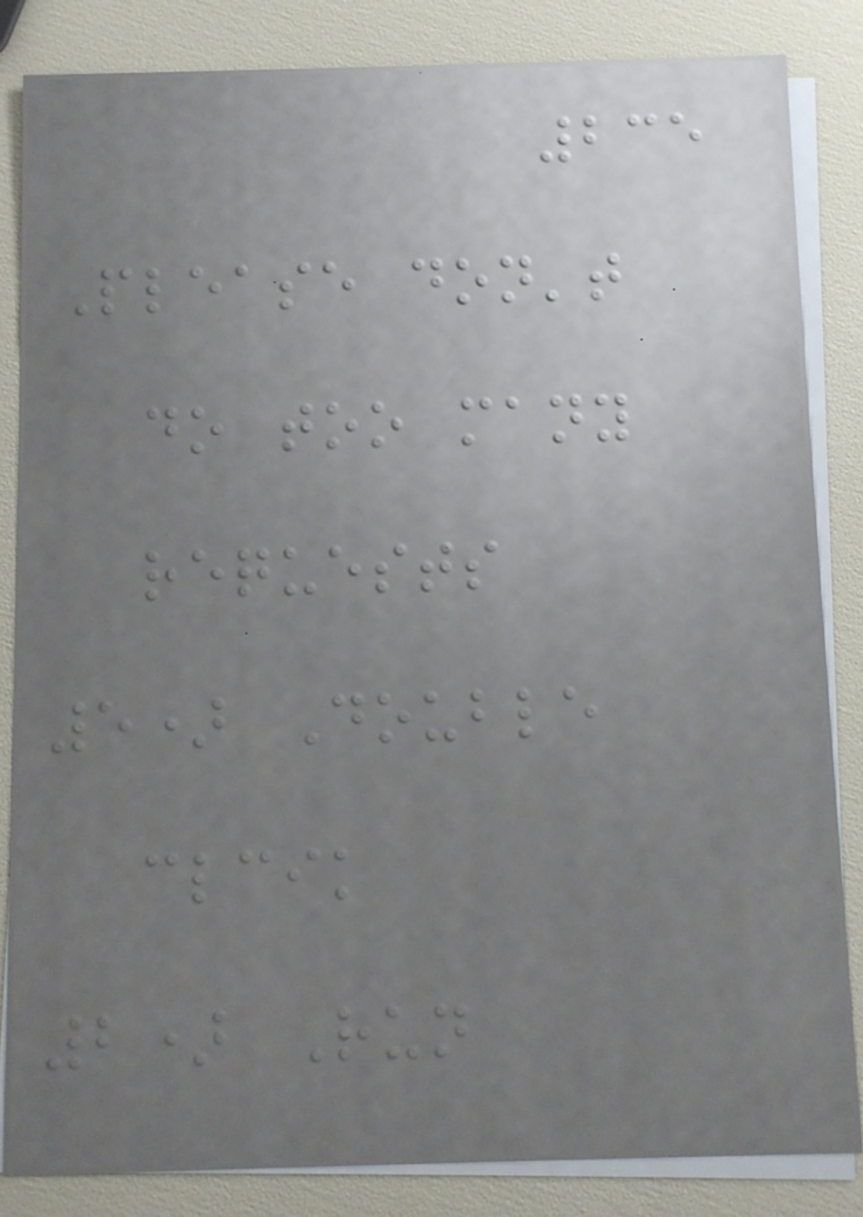235
Please don't
do too many
requests
5) Double
clcik
2) Run
